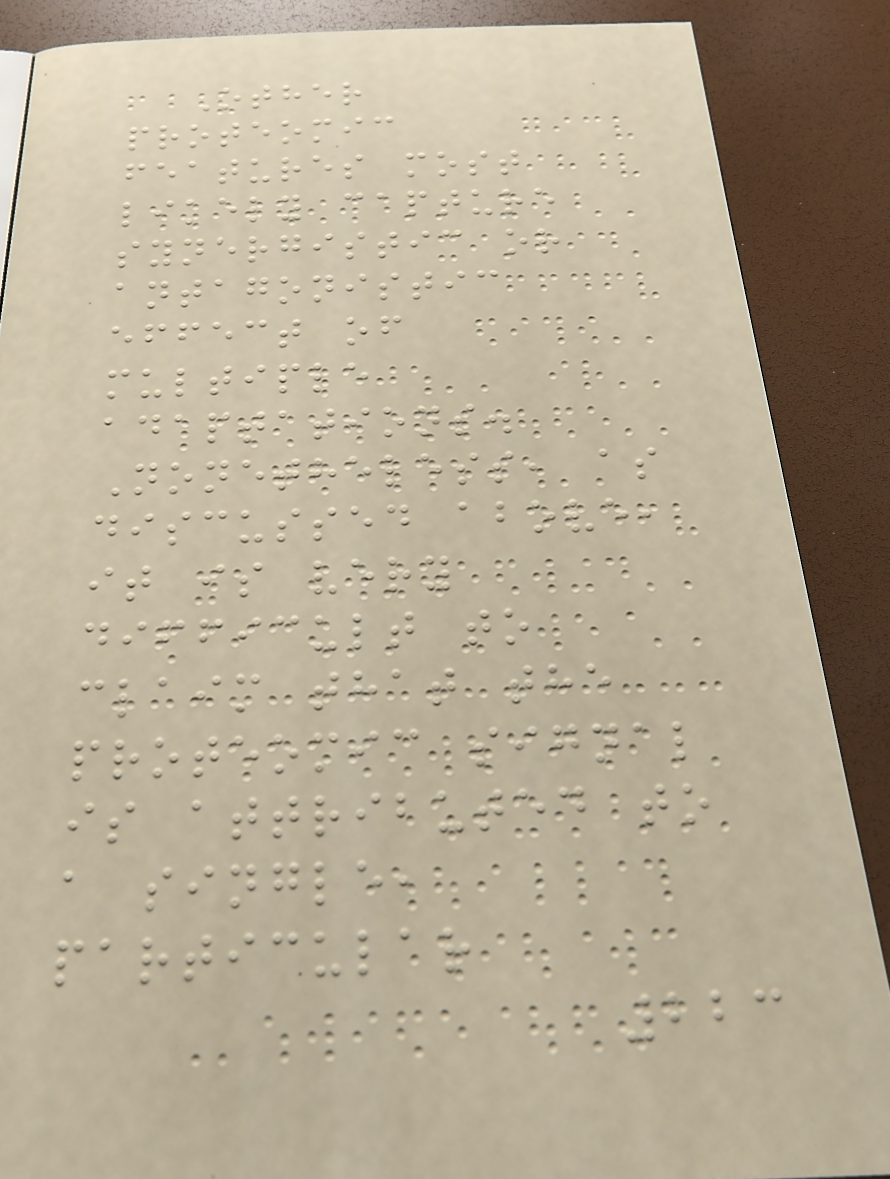Other
proteomic
features most
likely capture
synergistic or
antagonistic
effect of
multiple
adaptations.
Nonetheless, as
discussed above,
it is very
difficult to
claim that the
proteomic signal
is attributed to
a single,
particular
223
